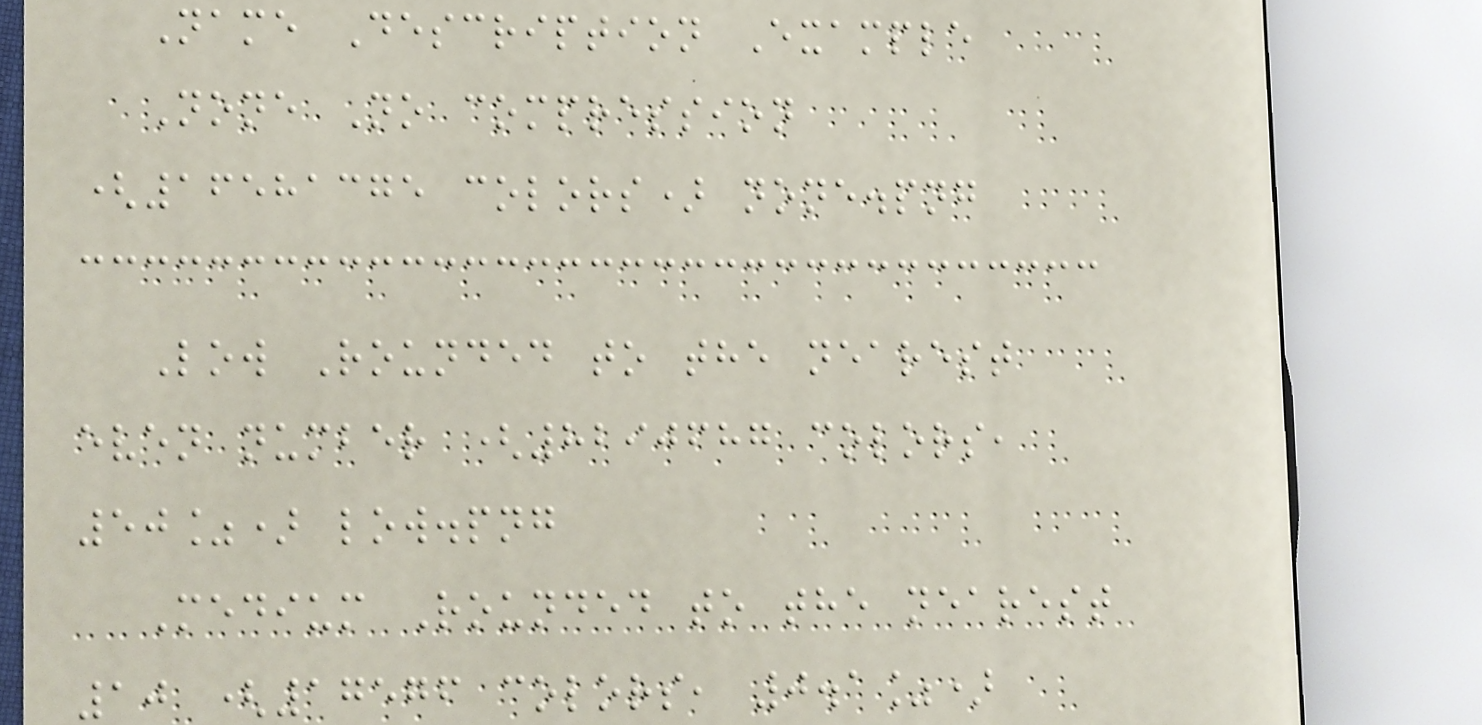Name Description Example
None No compression
(16581375 colors) none.png
Low Rounded to the nearest
even number (8290687 colors,
50%) low.png
Medium Rounded to the nearest
10 (17576 colors, 0.1%)
